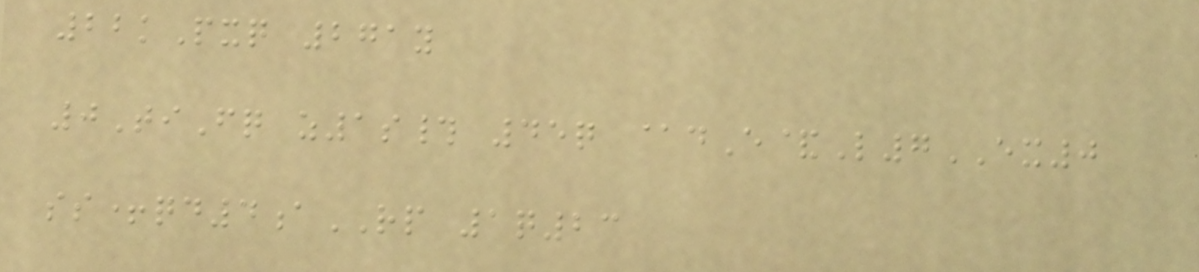22kPxq 271y
0TiFq z1s# 45q @dE&L7EX0
ss+qd4aRP 1q23
